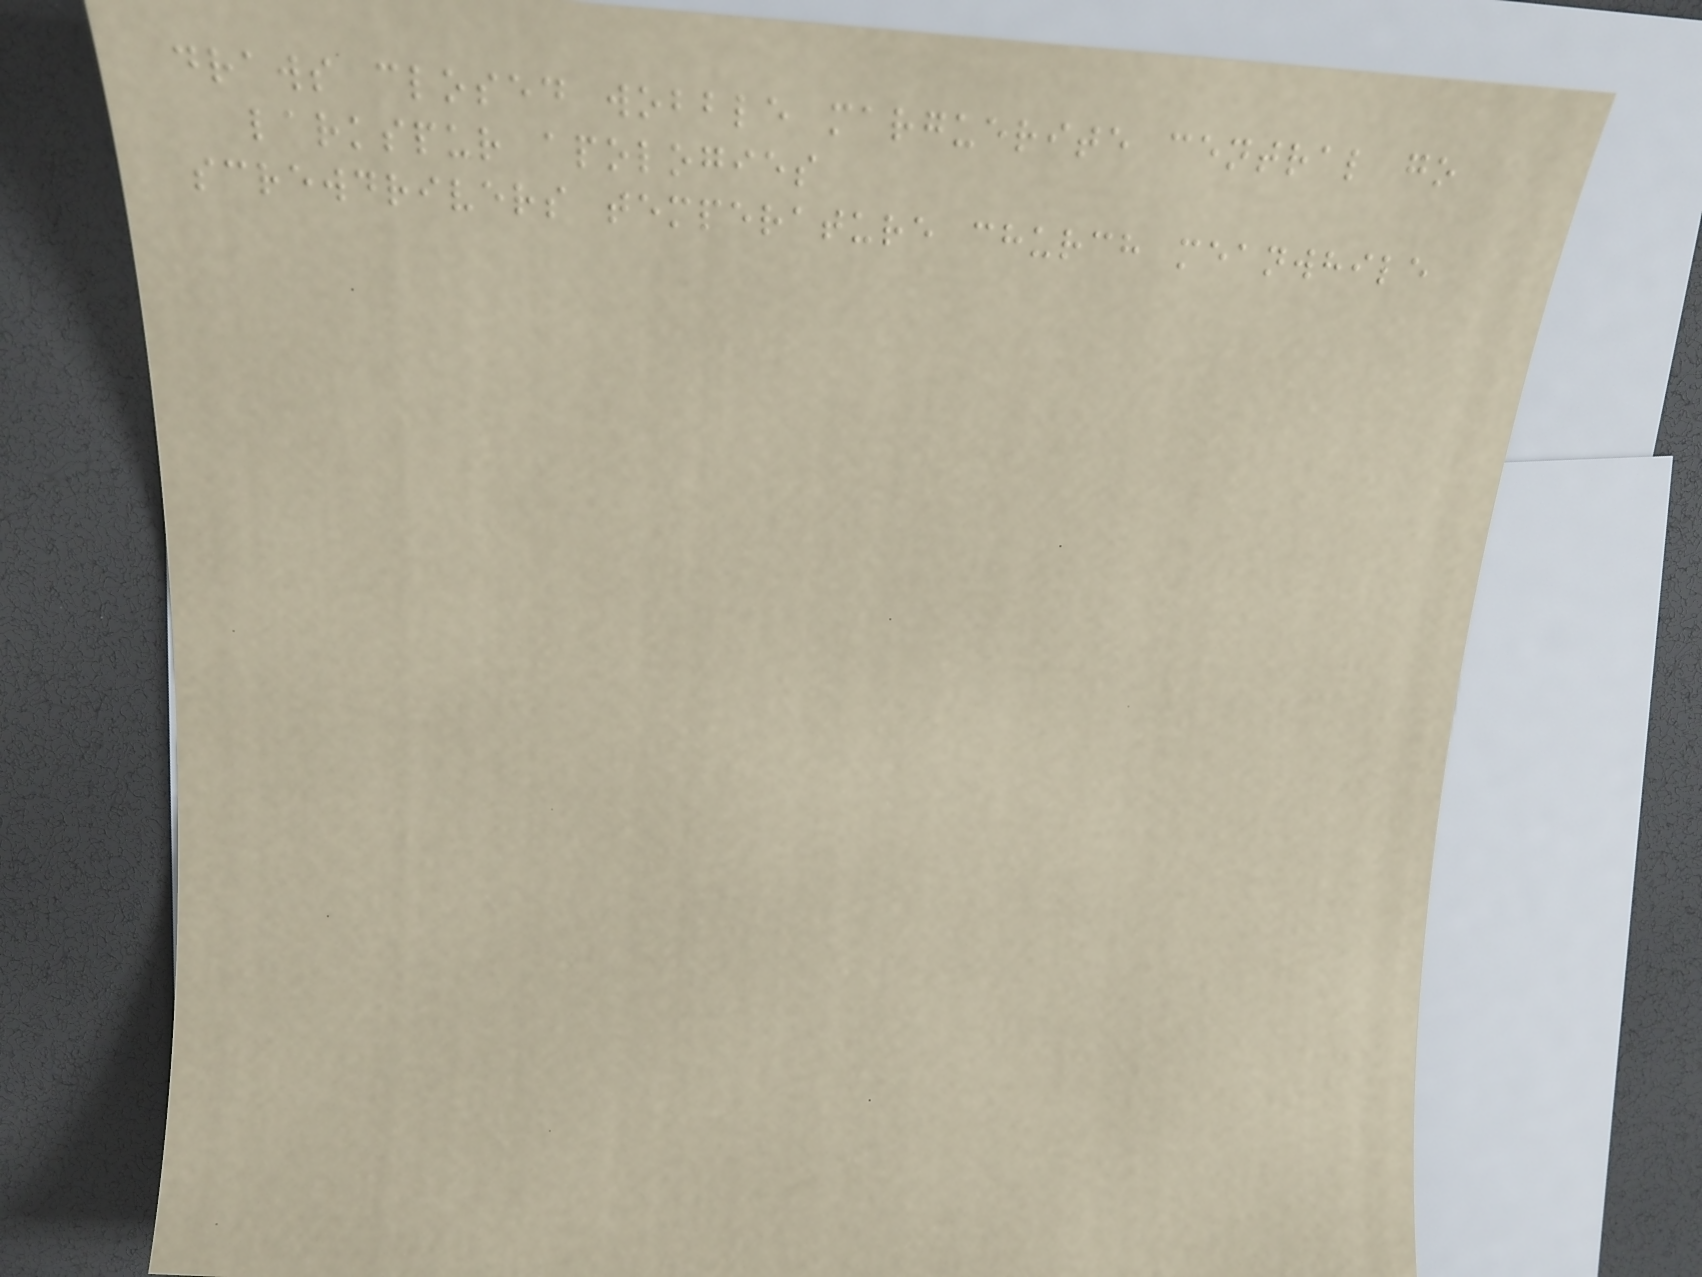draws closed wobble marguerite central go
larkspur apologies
screwdrivers temperature church meanwhile
